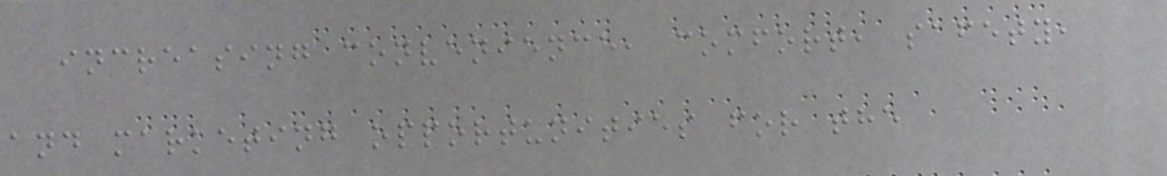increasing convenience, comfort, safety,
and marketing opportunities for the
